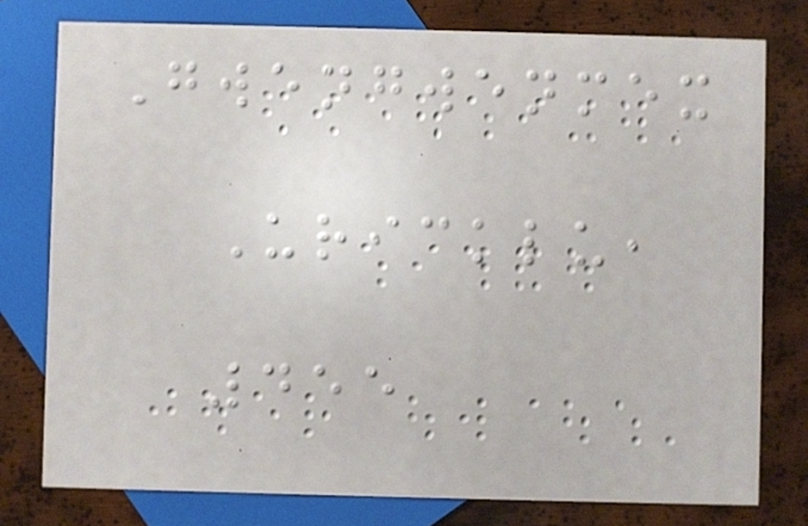Gwengwenmex
Uricklu,
455
